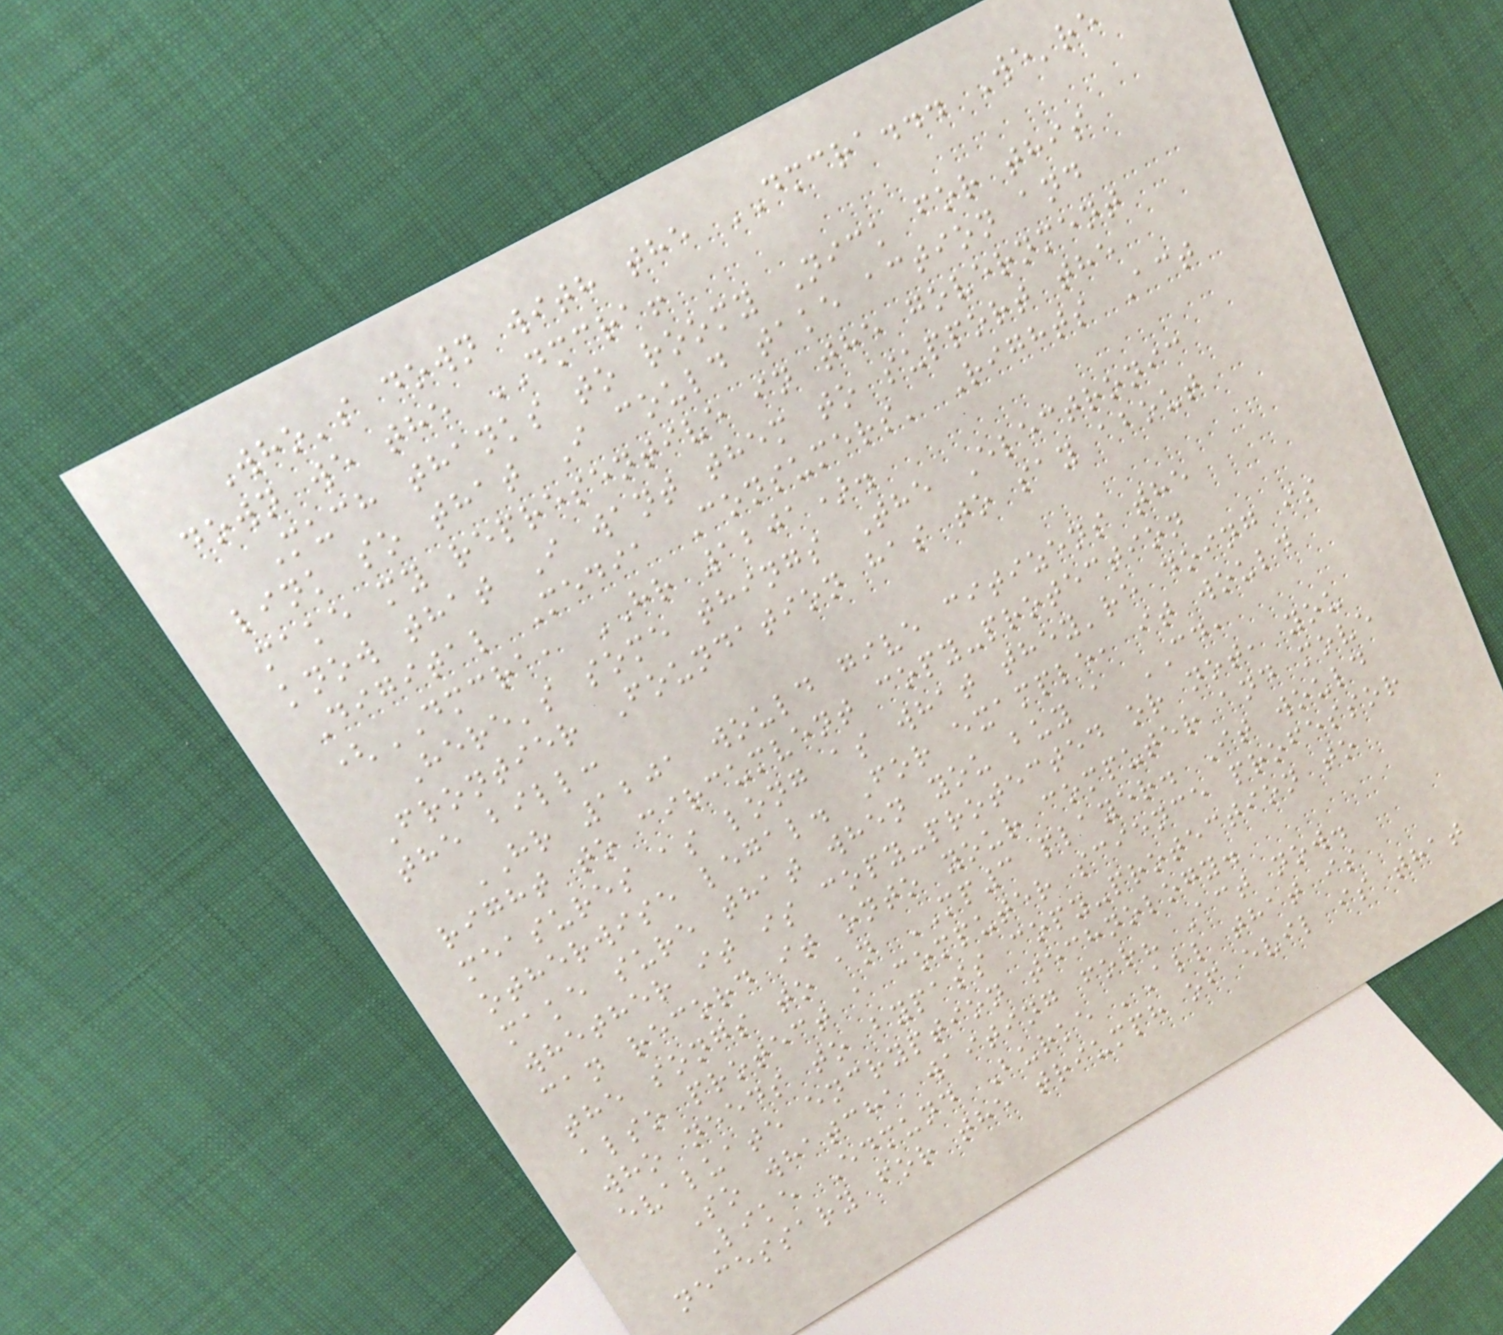Who's down with the DMCRA... We're
down we the DMCRA!
Much thanks to roomy Nick for this
link so that I could take action and
make my representive in the government
know that I want them to support the
Digital Media Consumers' Rights Act
(DMCRA, HR 1201).
Here's some things The Electronic
Frontier Foundation has to say about
the bill:
HR 1201 would give citizens the
right to circumvent copy-protection
measures as long as what they're doing is
otherwise legal. For example, it would
make sure that when you buy a CD,
whether it is copy-protected or not, you
can record it onto your computer and move
the songs to an MP3 player. It would
also protect a computer science professor
who needs to bypass copy-protection to
evaluate encryption technology.
So whatcha waiting for? Act now.
Like Edmund Burke 'All that is
necessary for the triumph of evil is that
